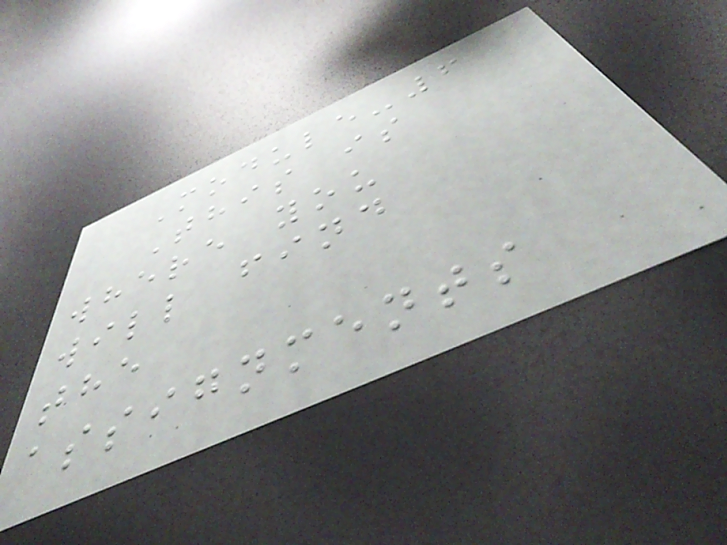Module-6
This is
where you
will find
the
assignments
